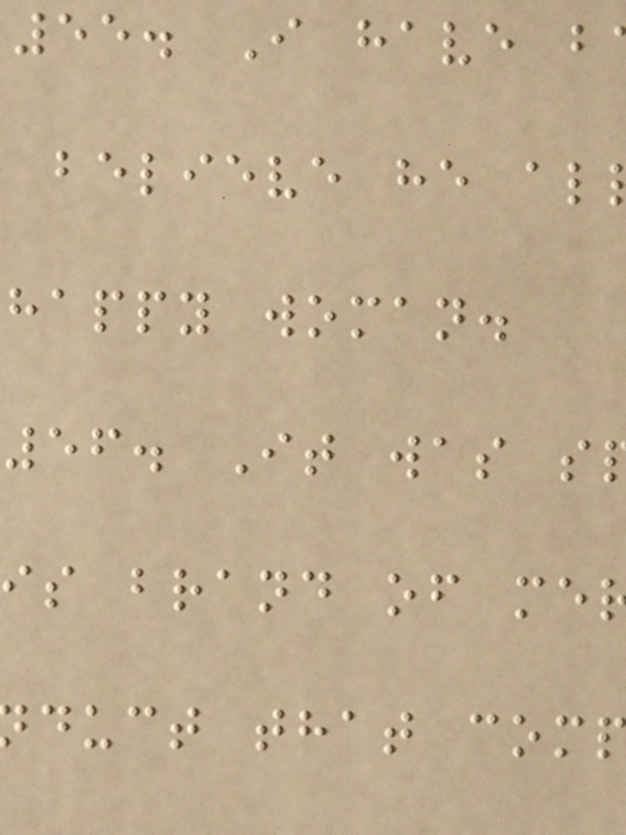55. I have b
believe he al
happy woman.
56. It was s
is brand of me
duct that com
